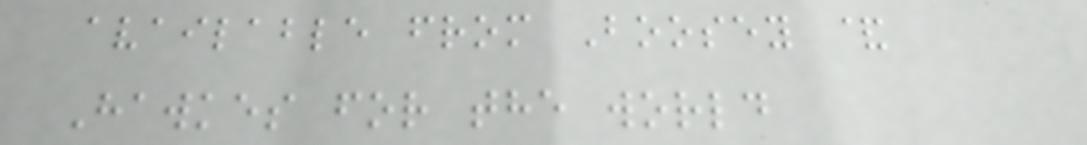available from Boosey &
Hawkes for the world
